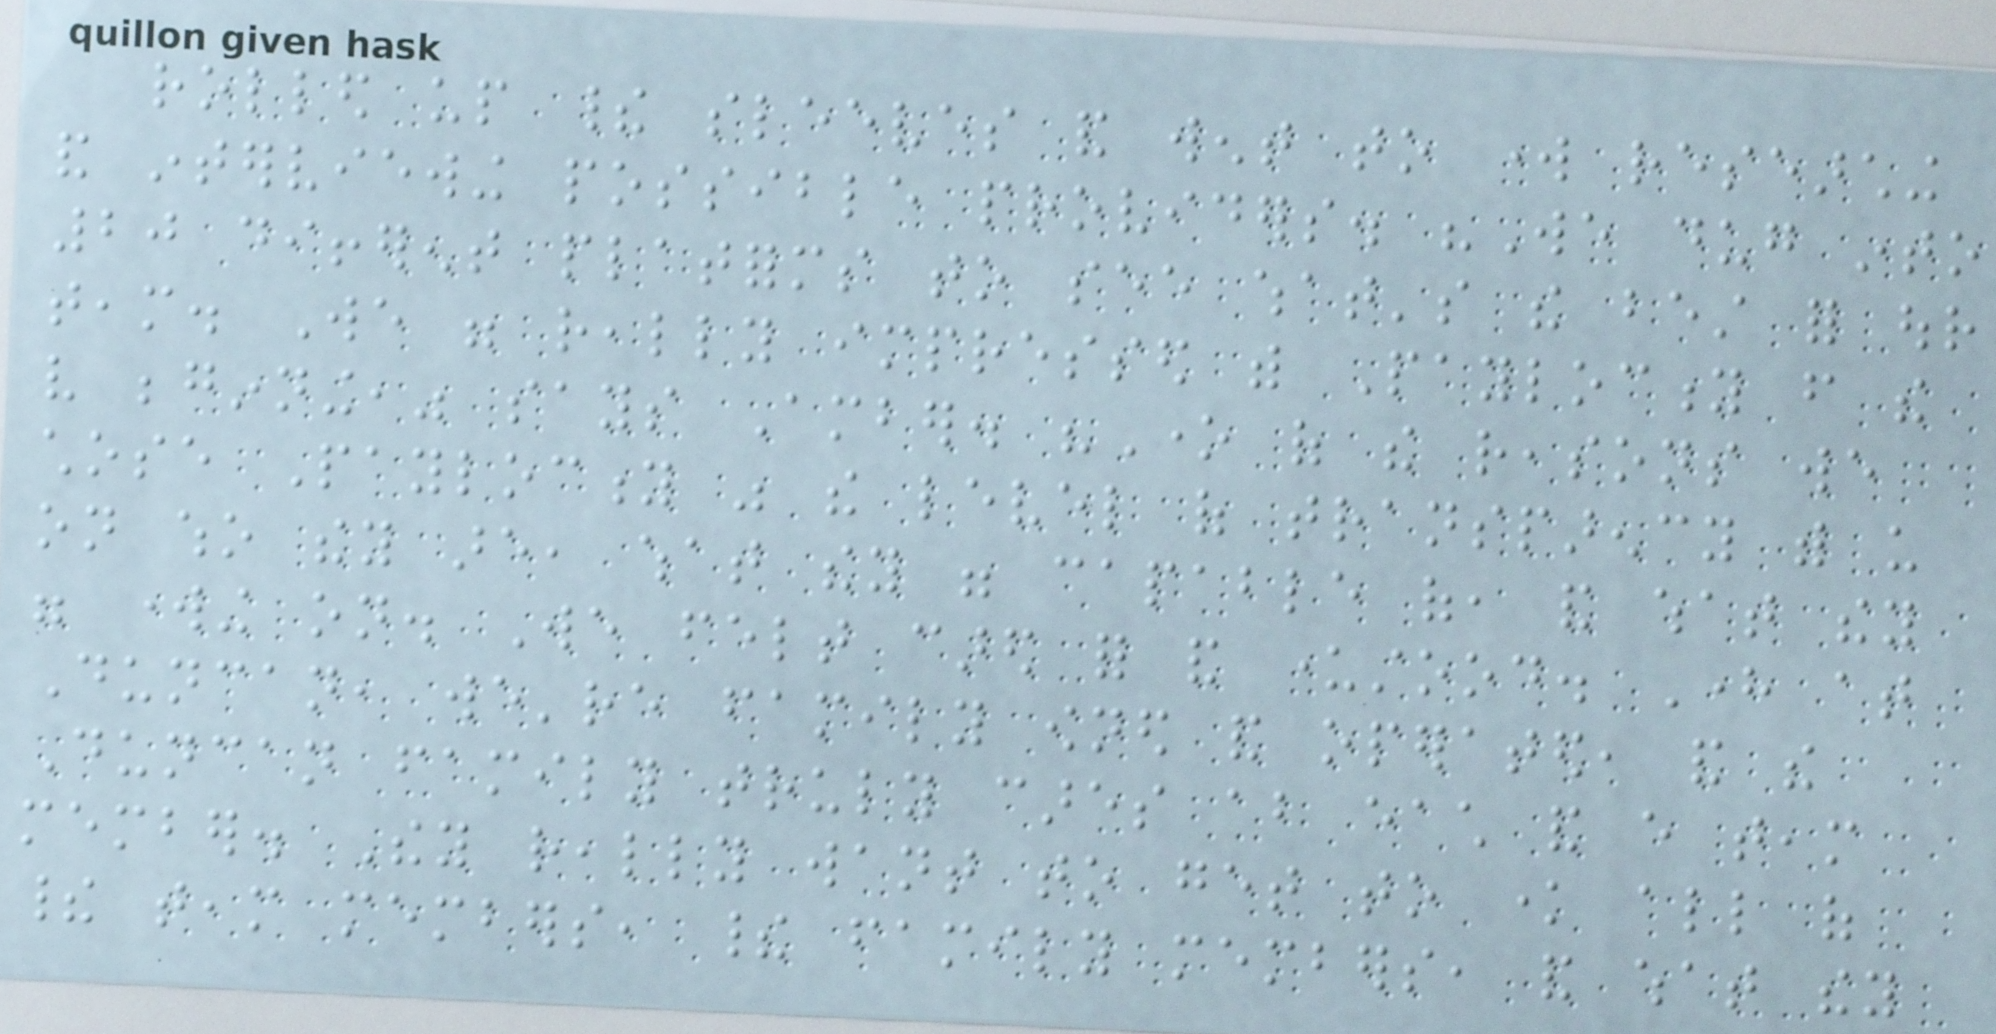rolled up their sleeves and went to work researching
and interviewing possible providers. "We dug into
20 different platforms to see what's the best for our
team. We were really impressed with Paylocity from the
very beginning," says Amber. "One of the reasons we
chose Paylocity was the level of transparency with us
on who they are, what they were capable of, and what they
were working on. We felt cared for and understood. Here at
Duncan, we're family owned and operated, and the
Duncan family truly cares about each and every team
member. They really want to get to know all of
their team members, their family members, and what they
